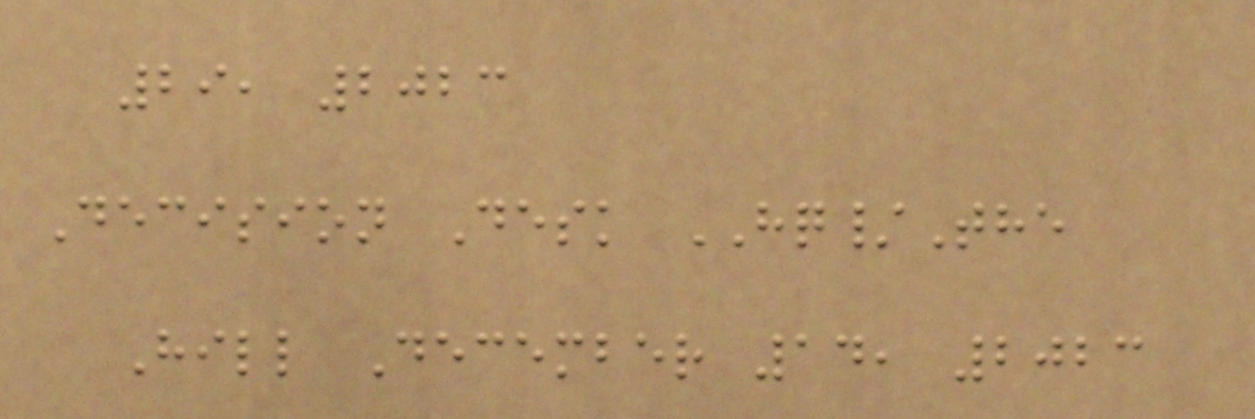29, 2023
Decision Desk HQ/The
Hill December 14, 2023
